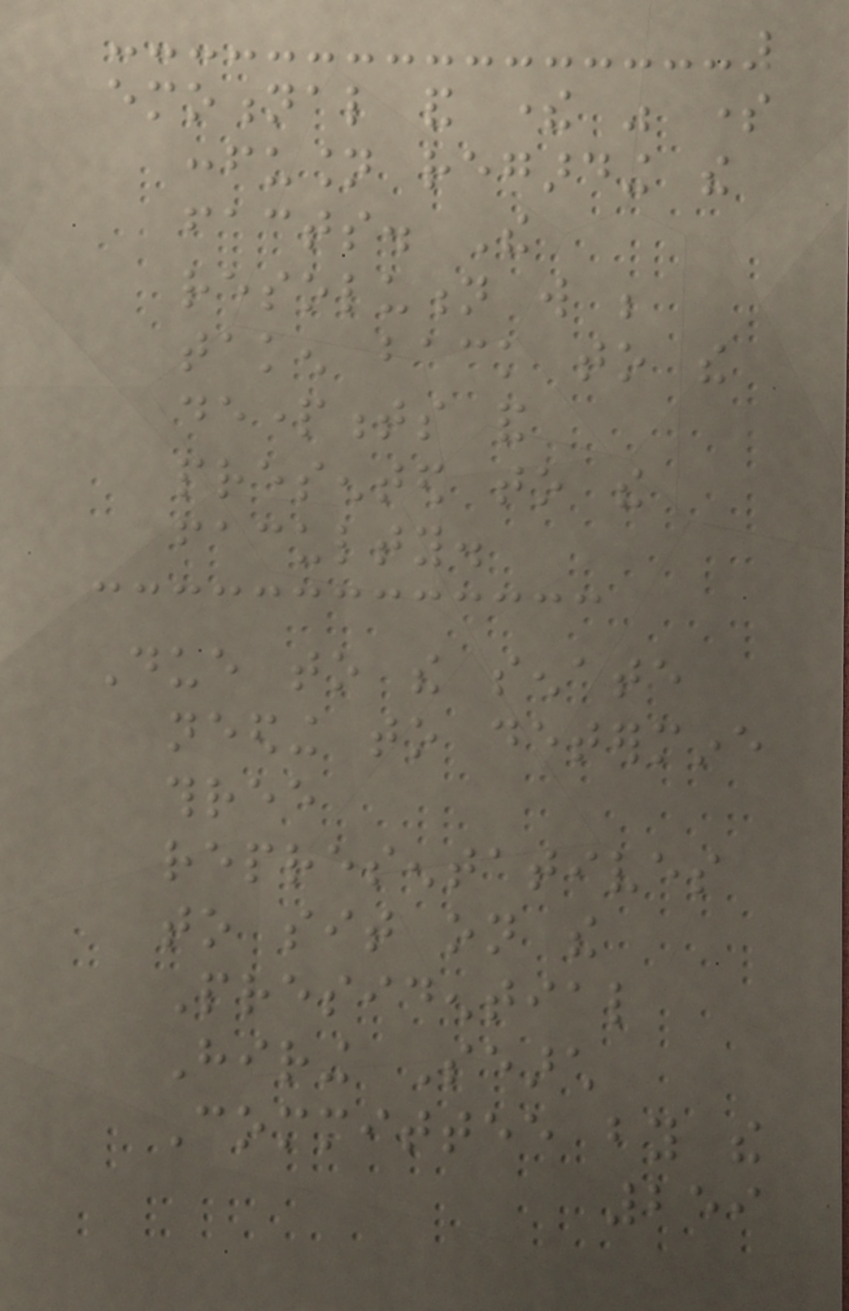emotional and there was some
confusion regarding the
facts. The
resolution will be
taken back to the
departments and
presented to the
faculty.
Due to the senate
needing to determine
three
representatives
to sit on the
Presidential
Hiring Search
Committee by the
259
